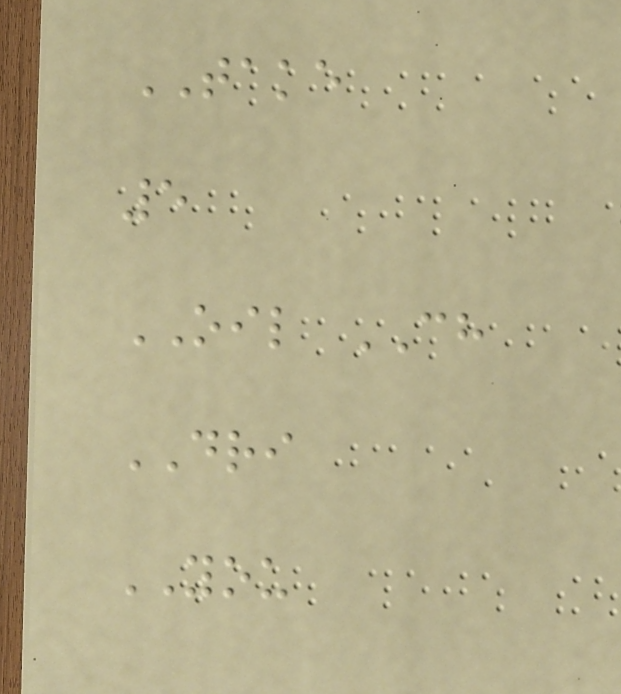TAKE
5
OIL CH
DRI
YOU
